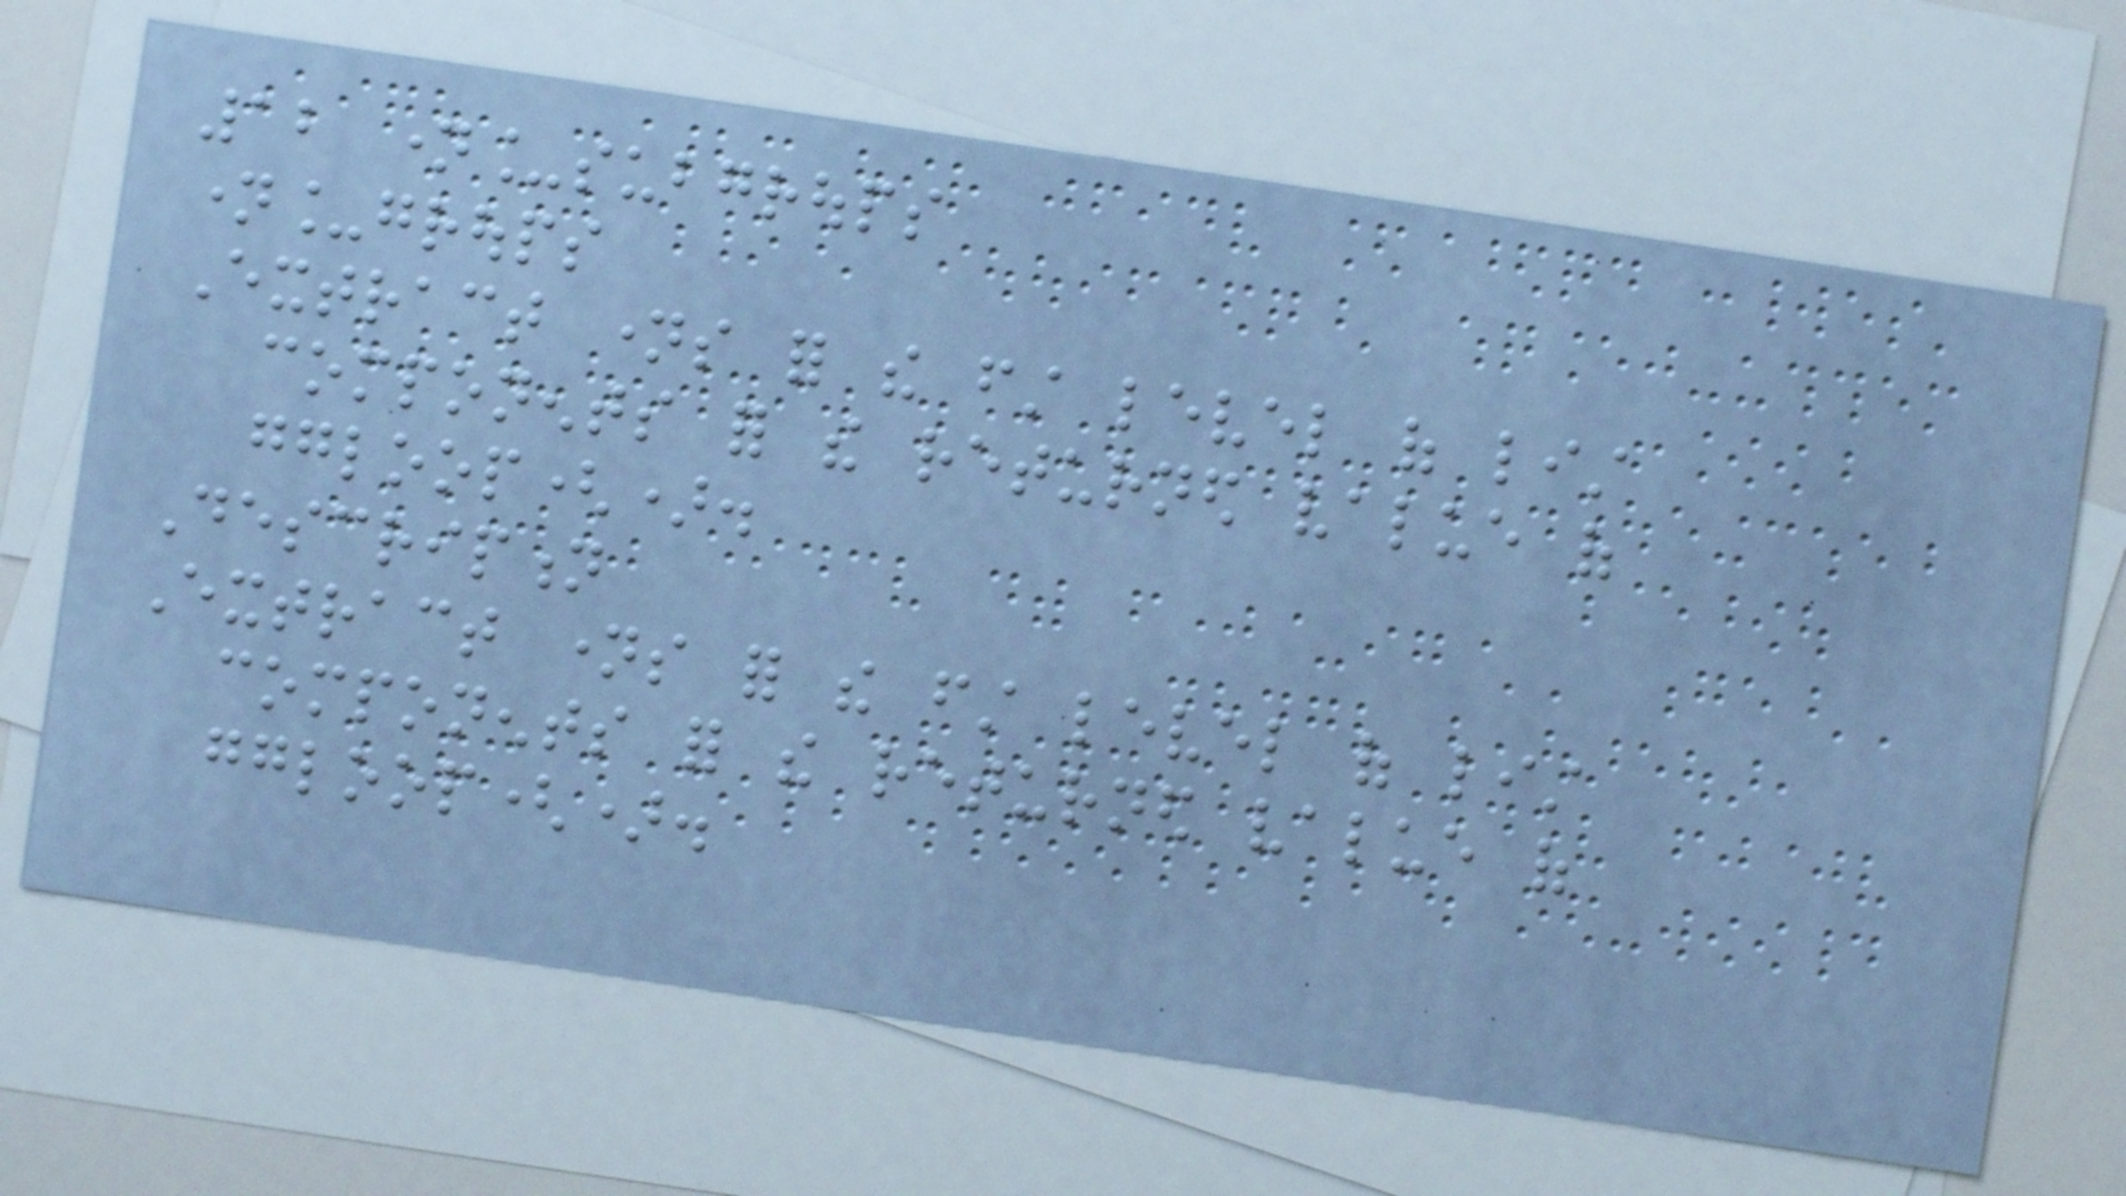12 name_subgroups
name_groups
Extract names for the first level of list
components for the returned value of
ggloop().
Description
Extract names for the first level of list
components for the returned value of
ggloop().
